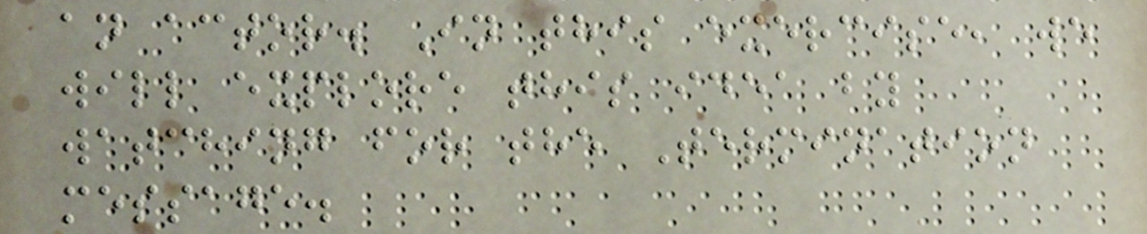an actor. In this exercise, we
will explore this idea by
watching for the Termination
message.
